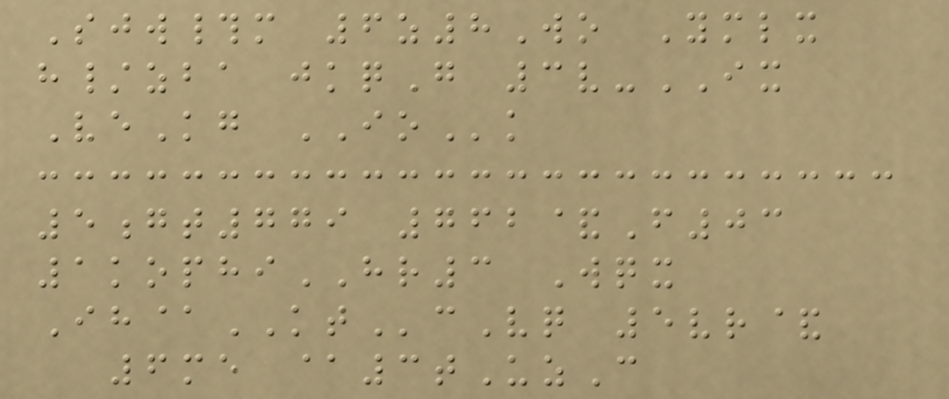Sjw#m 6z8Wo Ymlx
h/zba jkqG 3v-IX
VeKg IOk
5gt779 762&F03
1kophiHR3 Wqx
Ih@KTcVq 5vr&
6me @3tUzC
